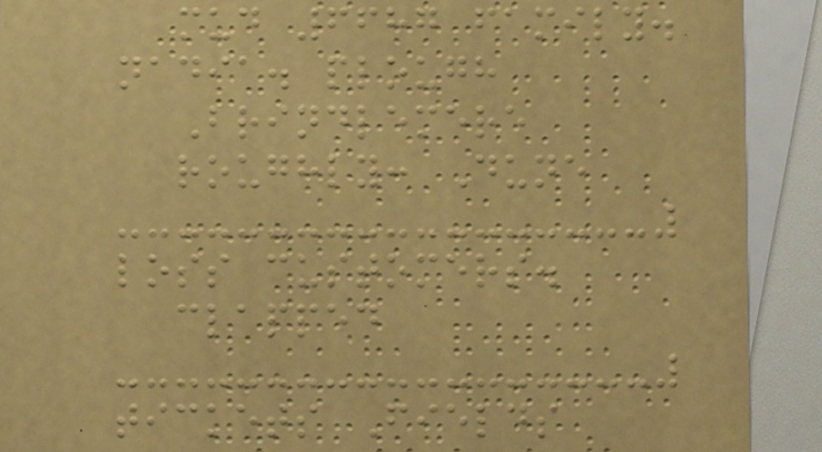mud 6687 family.
nadia. plough
Brindlemere
roughly: Dune
loss customers.
clapped
tickets Fields
